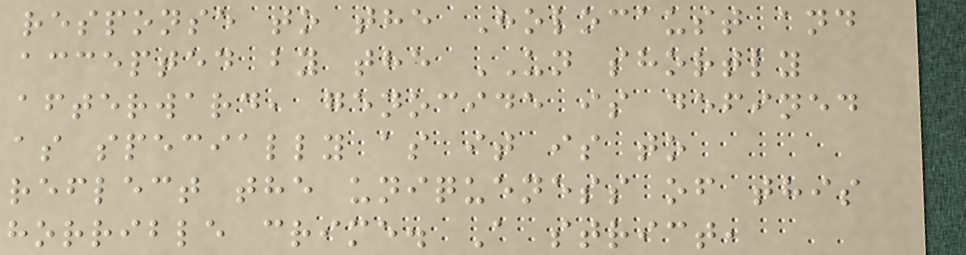response to the Holocaust and
accepted by the UN shortly
afterward, genocide is defined
as specially as it is to
reflect the uniqueness of this
horrible crime. A strict,
